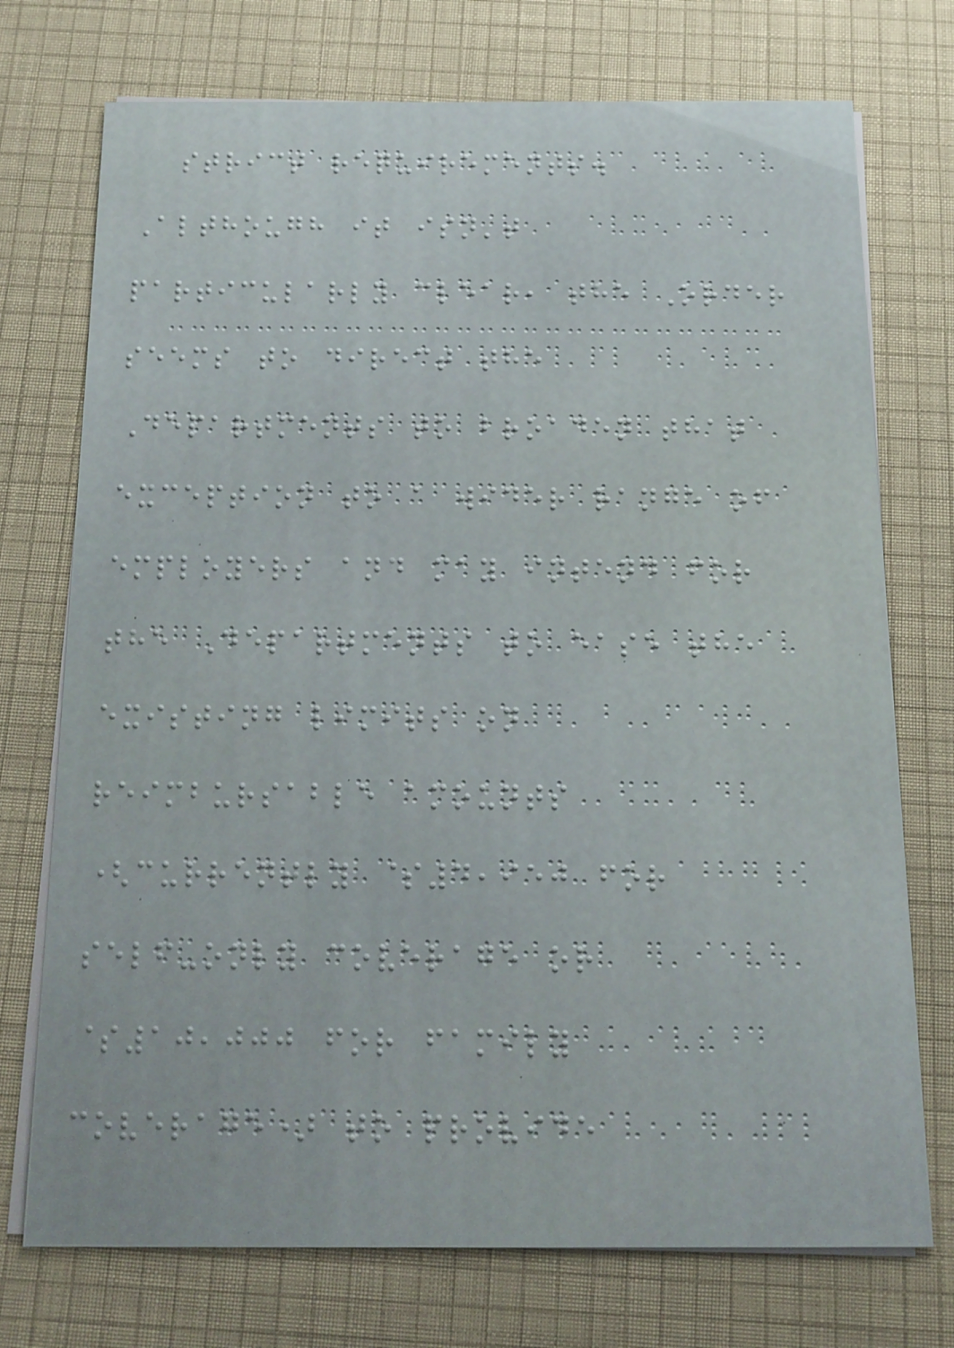strict requirements.
Although it isn't
particularly clear, the Order
seems to direct the
Departments to broaden that
exception to a wider range of
employers and may intend for
the Departments to ease the
existing limits on
reimbursable amounts
(currently $4,950 for
self-only coverage or
$10,000 for family
coverage) to provide
